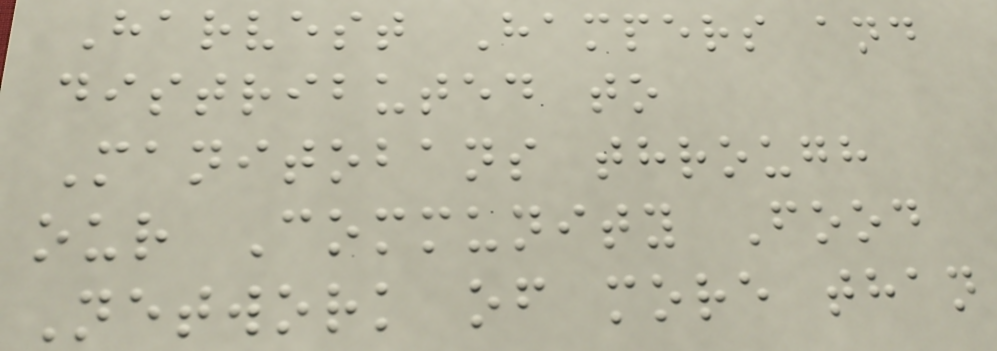Harvest Hampers and
distributed to
Manitobans through
our Community Food
Network of more than
